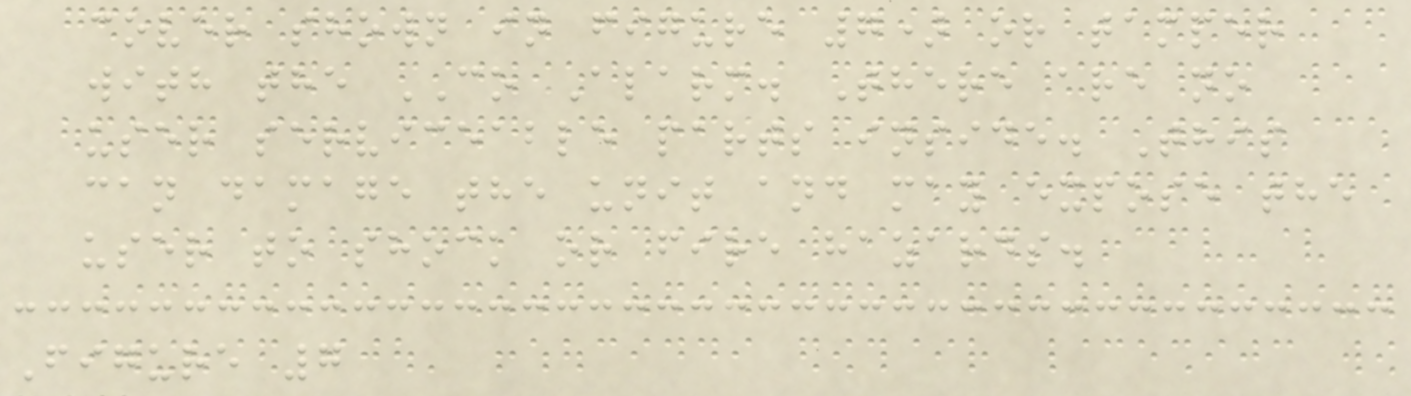cover shown in figure 7) or tamper
with the CO Alarm. There are no
user serviceable parts inside. This
can damage the unit and may expose the
user to shock or fire hazards.
Figure 7
